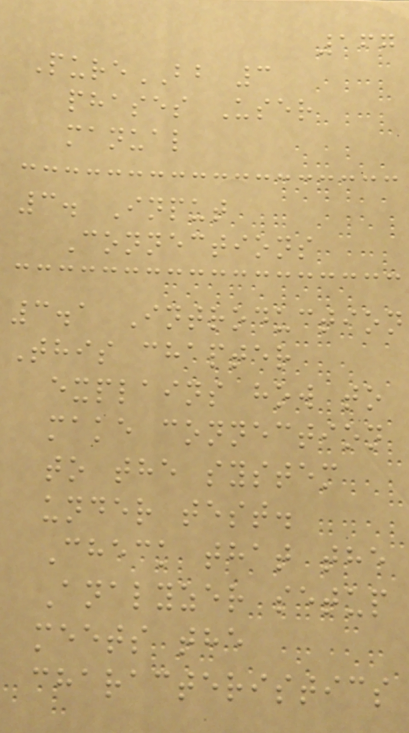167
PureBB 3
phases User
manual
3. Input
Connections
3.1 Introduction
This chapter
explains how to
make connection
to the system
under test.
Check that the
Analyzer setup
meets the
characteristics
